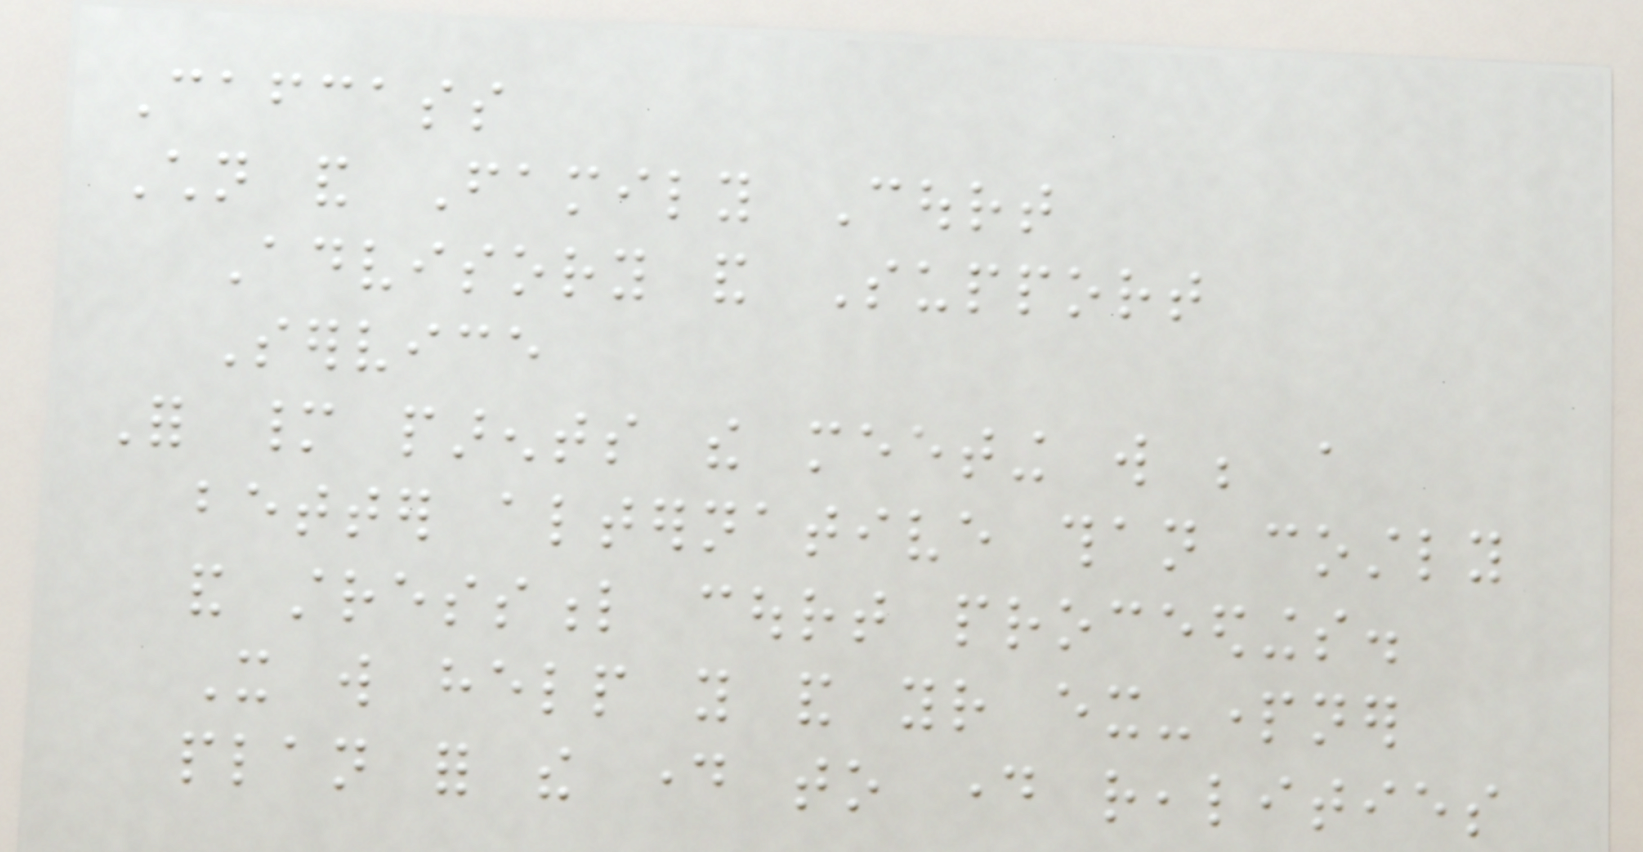Cafcass
Children and Family Court
Advisory and Support
Service
For many parents the meeting will be a
better alternative than costly
and stressful court proceedings.
It will help you and your ex-partner
plan for the day to day realities
